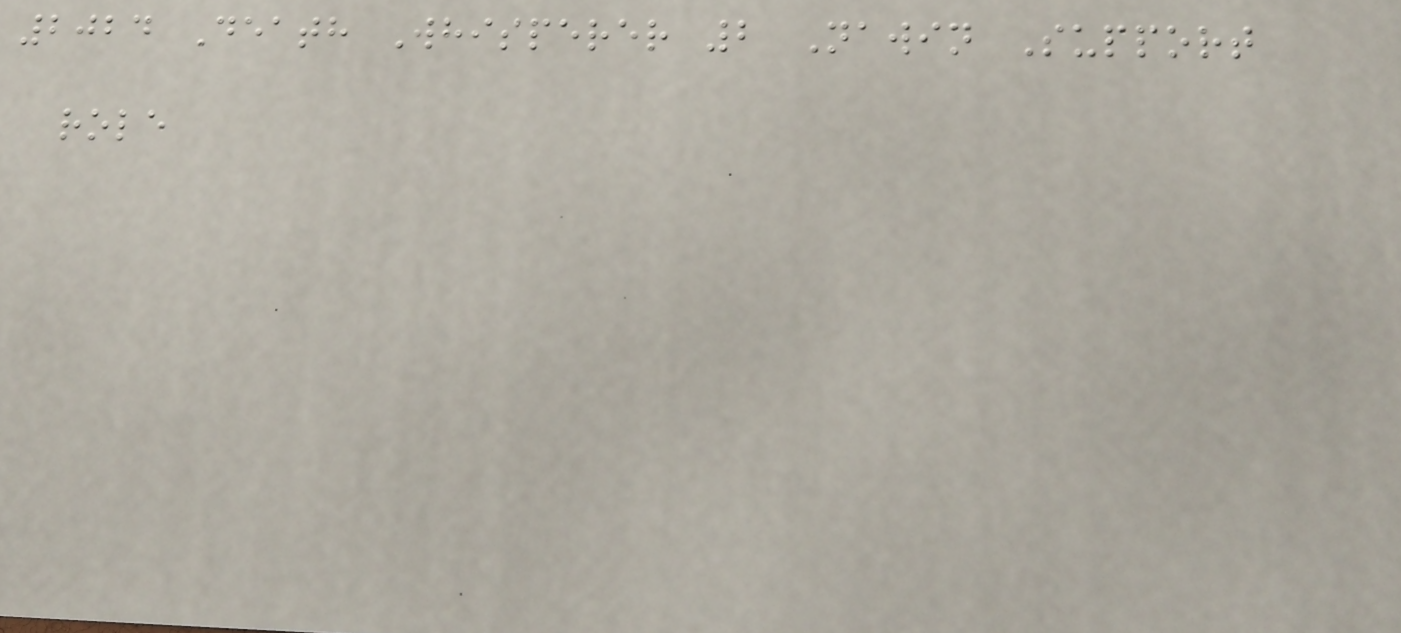2024 Death Whisperer 2 Nawin Support
role
